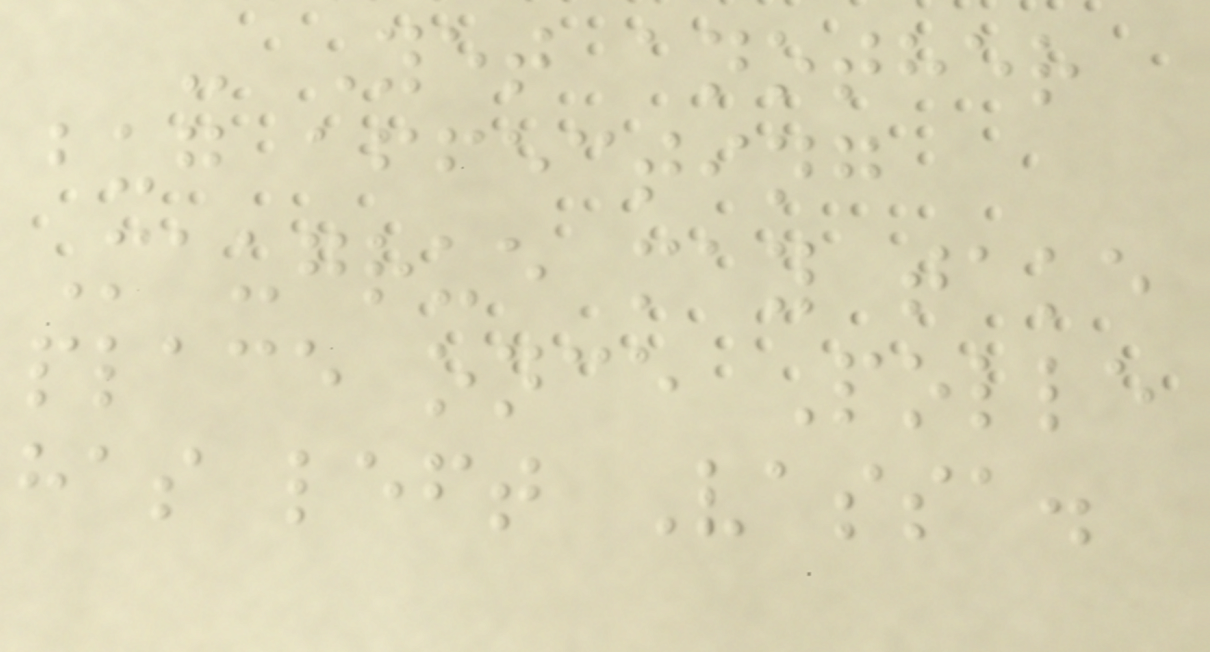- Yet another
bug affecting
Maugrue may take
place once Polle
has left Vassa.
